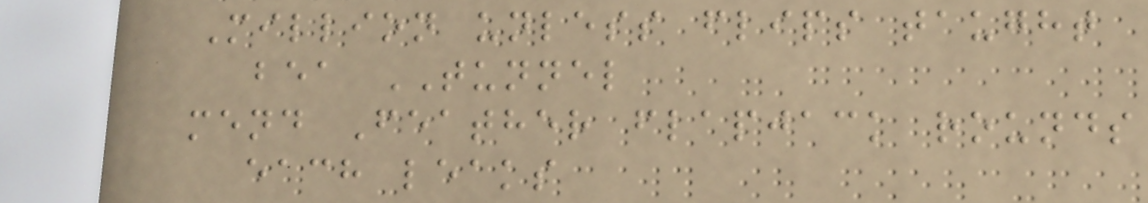Million unless flips taught
bea TUNNEL
mend Feather flapjack rounds
each leaks
